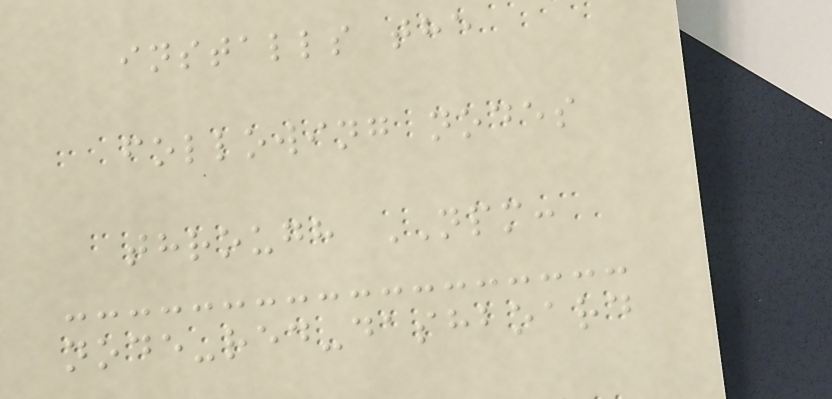installs the
following nodes
through NPM:
node-red-dashboard
